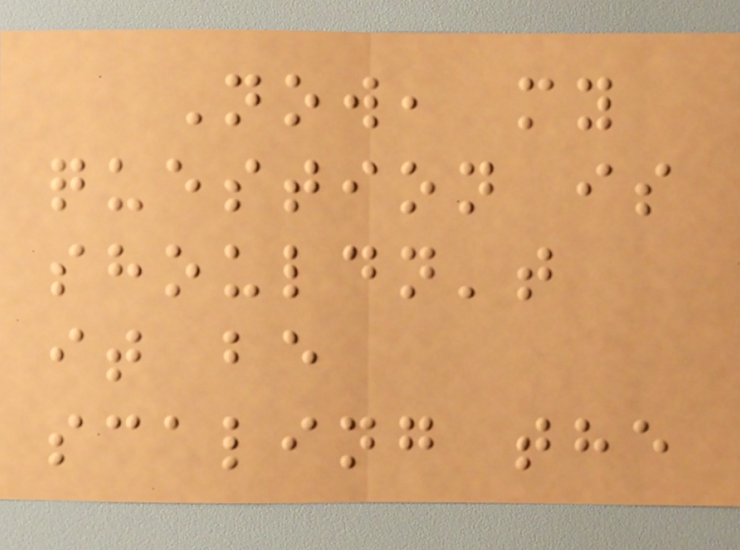Now, my
question is
shouldn't
it be
scaling the
